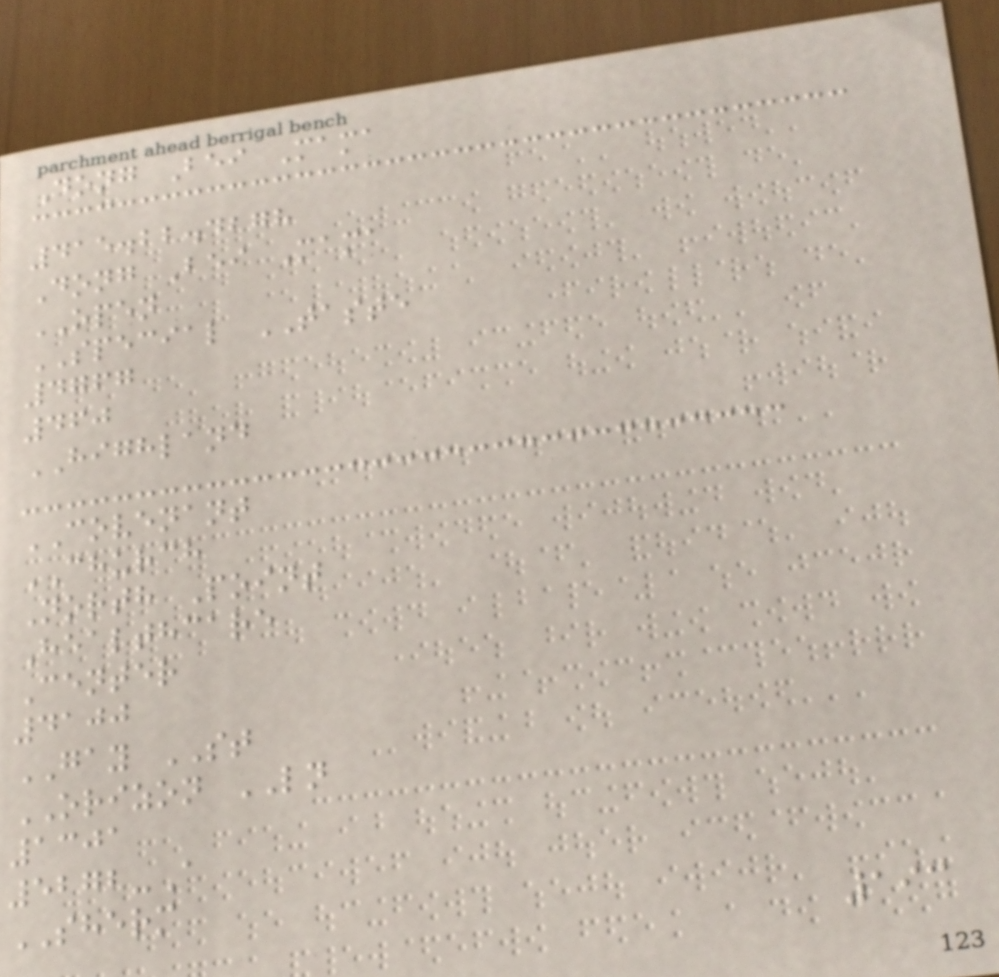Dong Bei Mama
415.22.4278
Dong Bei Mama
OPEN
SPECIAL TASTE
4767
460
HIGHLAND
COVENANT
CHURCH
North Point
Healthcare
Center
4100
GAY ST
ORIZON LN
1301
5272-A
SHERM
193
